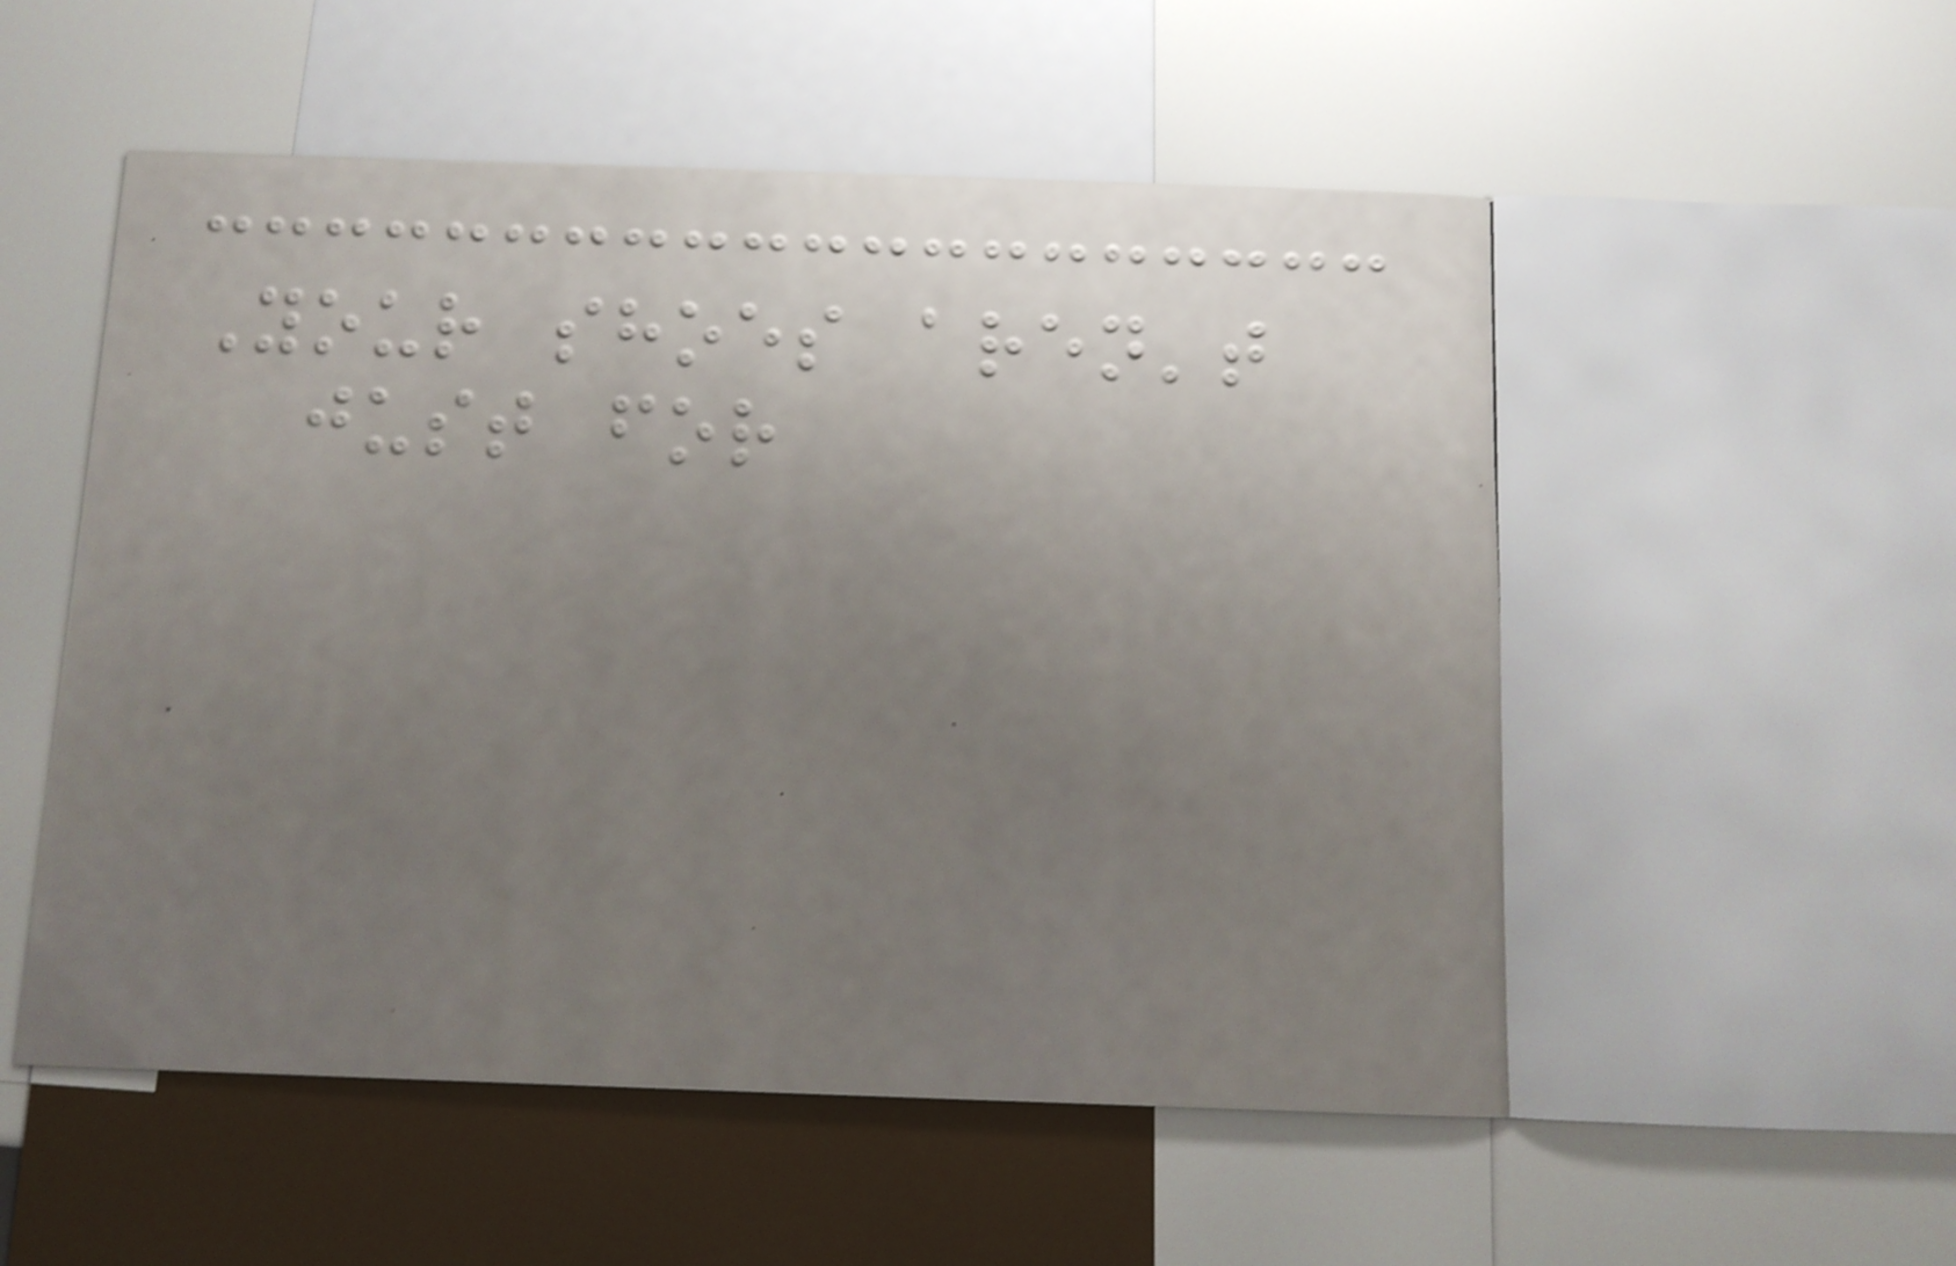Your shoes aren't
just for
